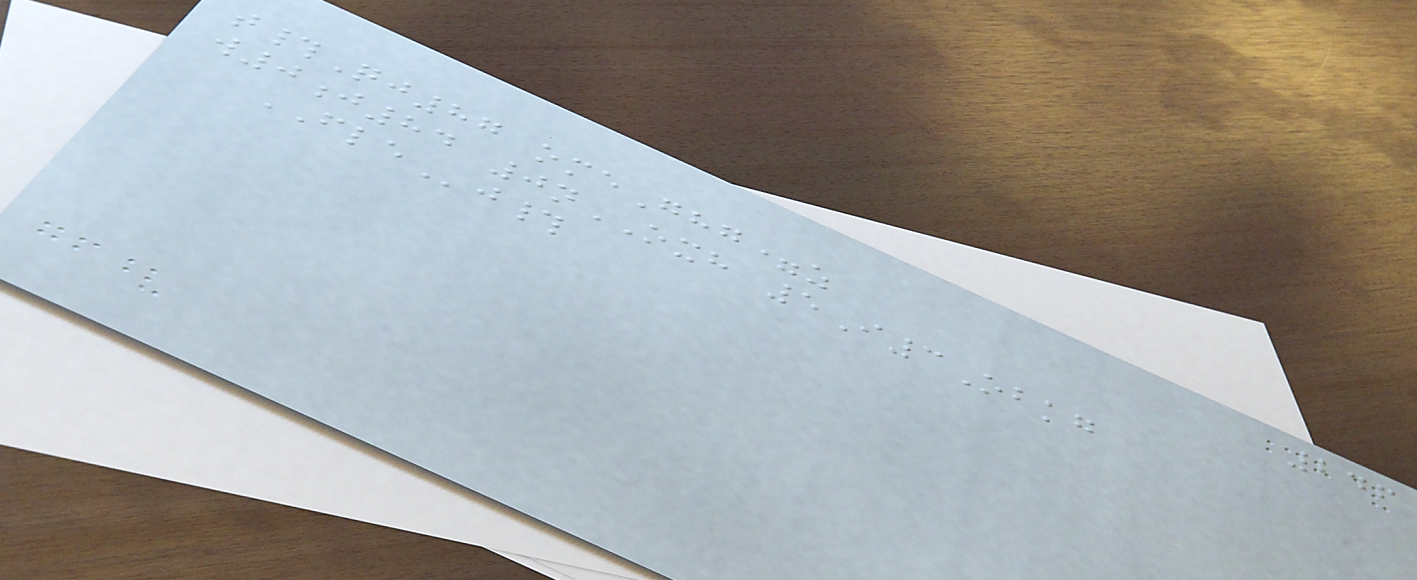246
t#Qj87 omeGhg=z
w0j84 0nOXH 5I3Obkg
FLEj#
